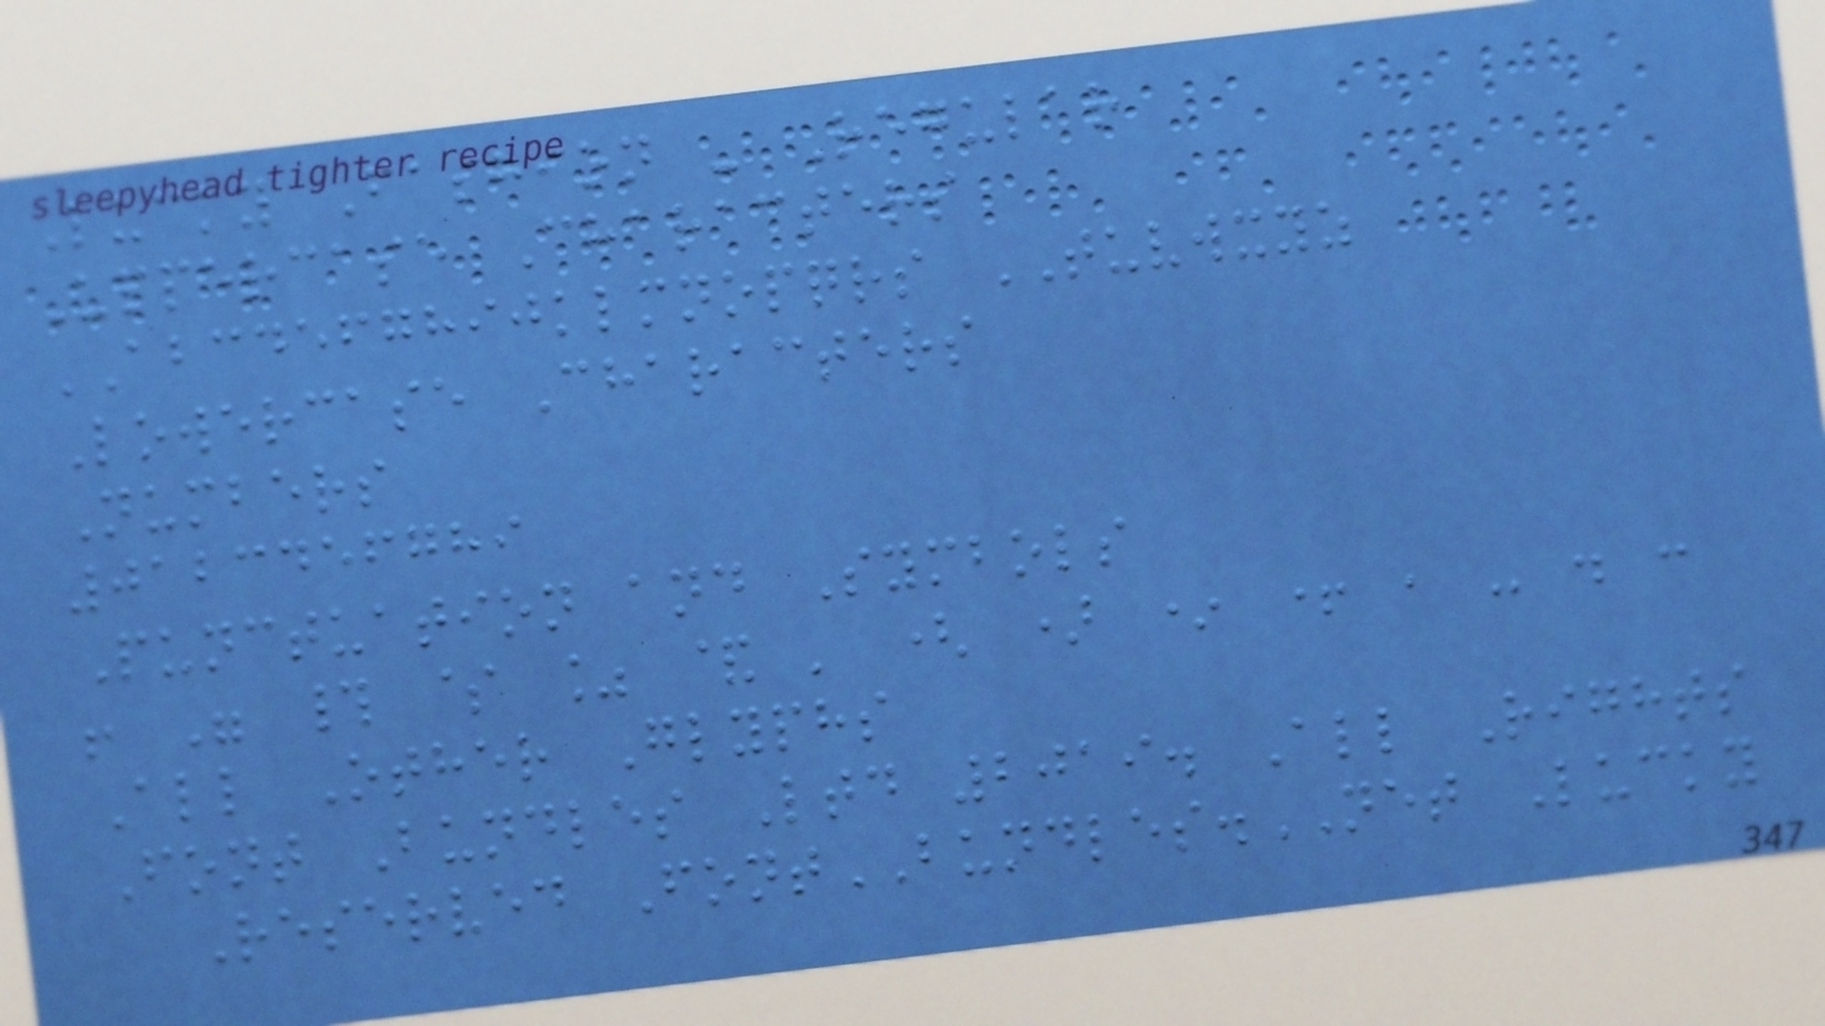Lucky Fashion - Regular
Uppercase Characters
ABCDEFGHIJKLMNOPQRS TUVWXYZ
Lowercase Characters
Numbers
0123456789
Punctuation and Symbols
! " # $ % & ' ( ) * + , - . :
All Other Glyphs
Font Bundles Ltd 2019. All Rights
Reserved FontBUNDLES.NET Lucky
